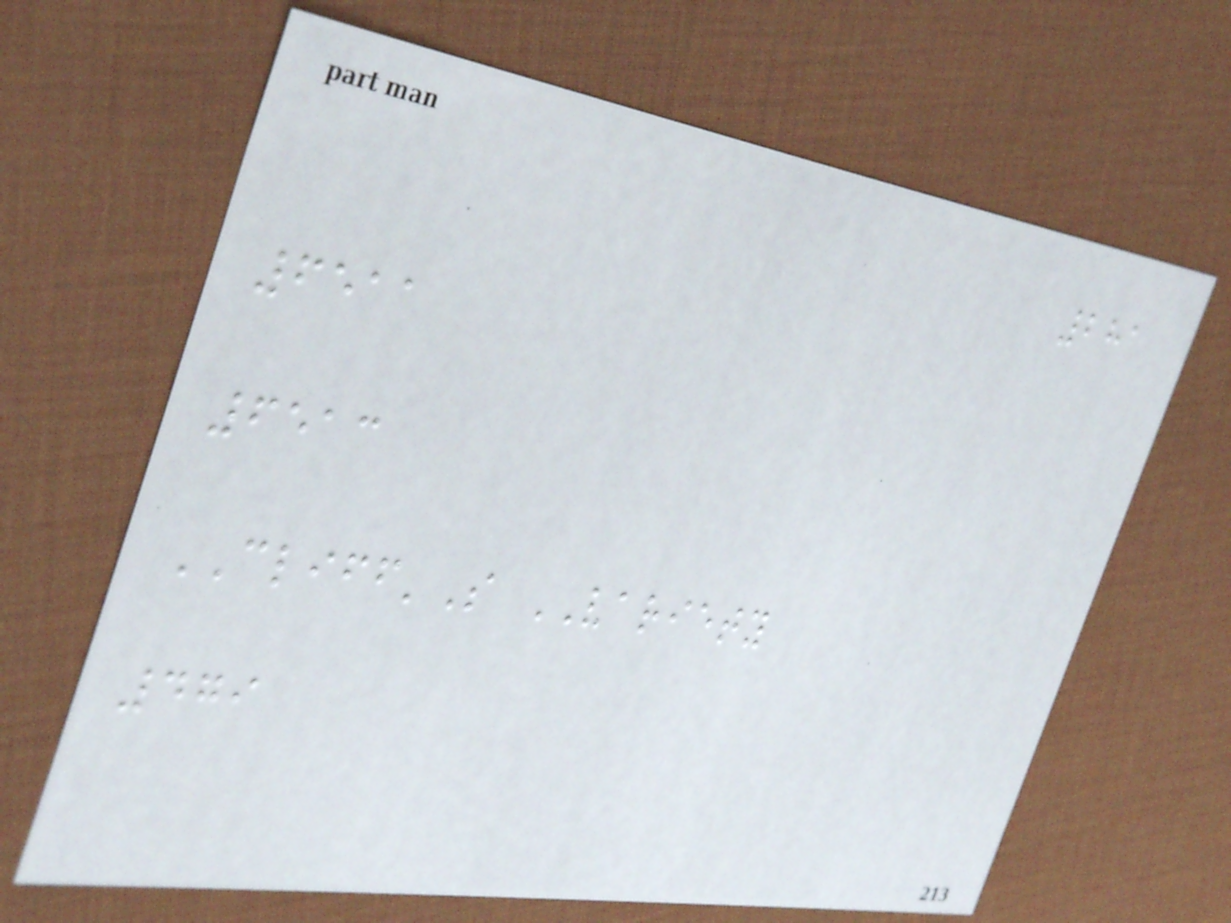281
6511
6513
CLIFF'S VARIETY
479
